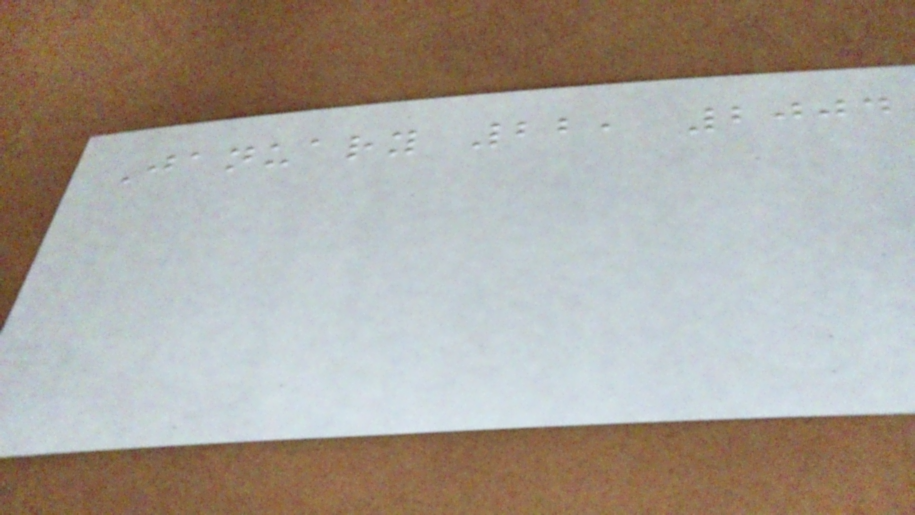January 22, 2004
